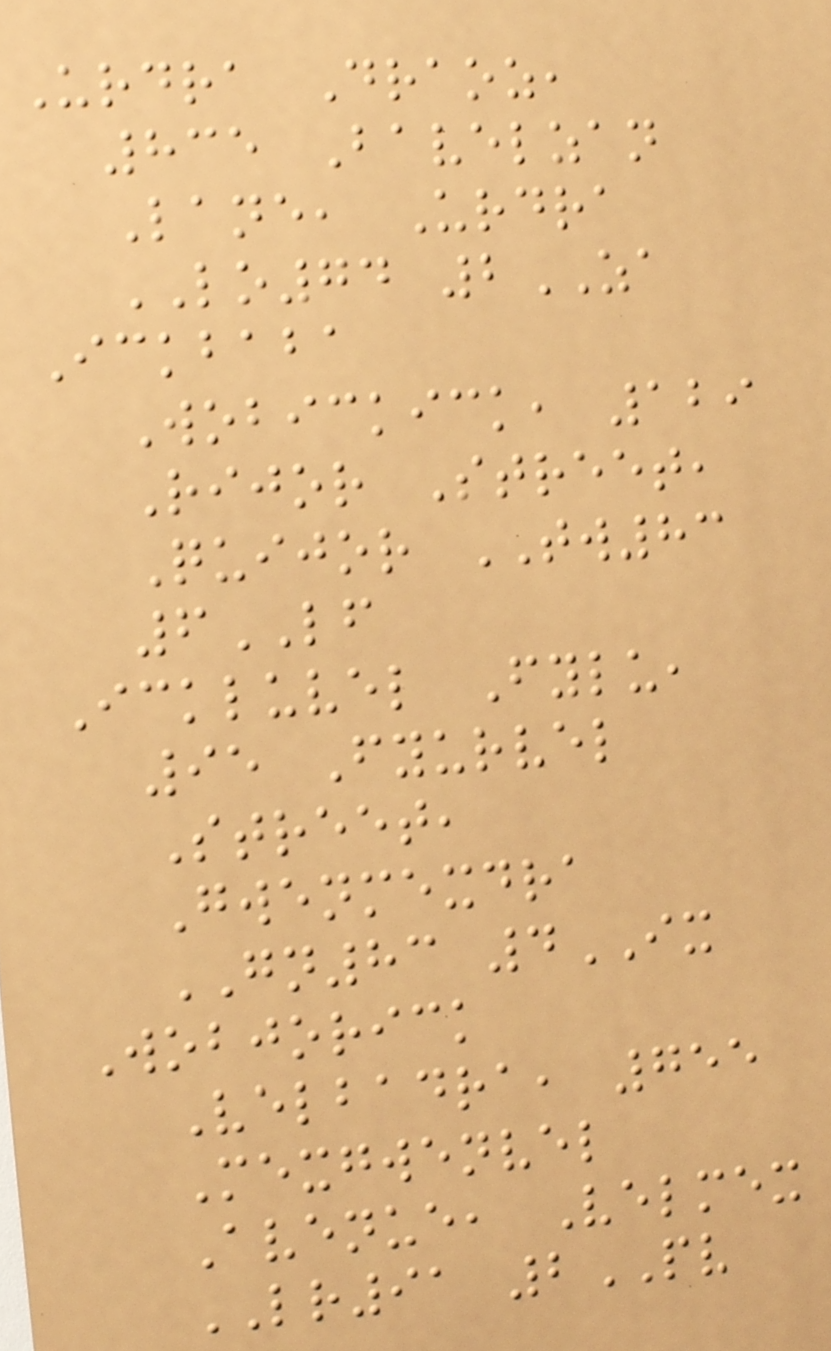Urdra Draoz,
835 Bavelzan
Lane, Urdra
LO74 2ZA
Ickbaba
Wobickick, 129
Rijor Street,
Quijor TW83
6LF
Ickluvel Fylu,
95 Fyurvel
Street,
Gwenmexdra
GN83 4IX
Wobjorick
Velbadra, 755
Mexgwenvel
Avenue, Velmex
LR91 2PV
